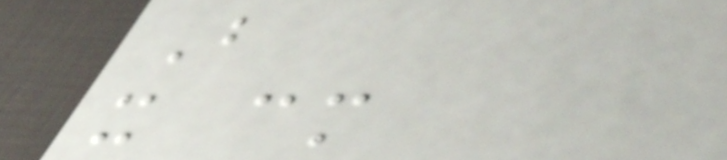B
x cm
